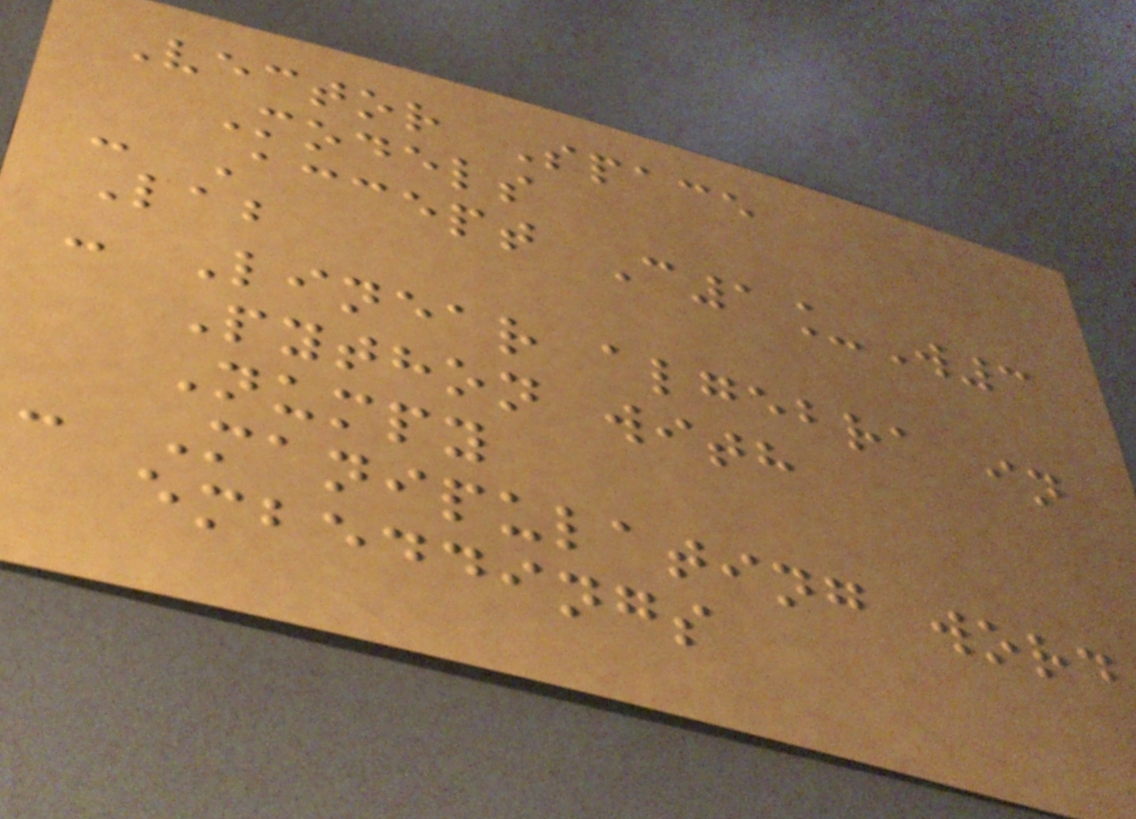Vector Space
Models
- Accept C1_W3
Lab
- Linear algebra in
Python with
Numpy
- Manipulating word
embeddings
